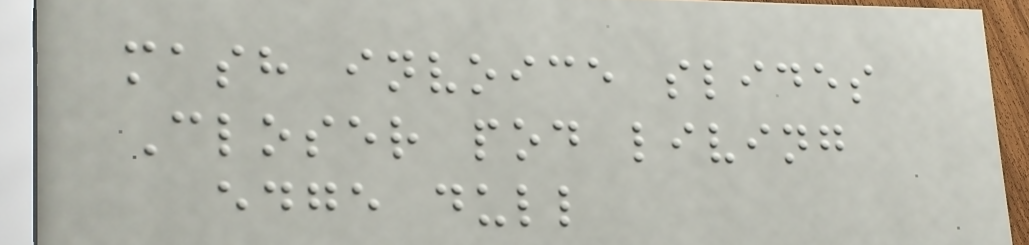mash invoice slides
Closer pod living
edge dull
